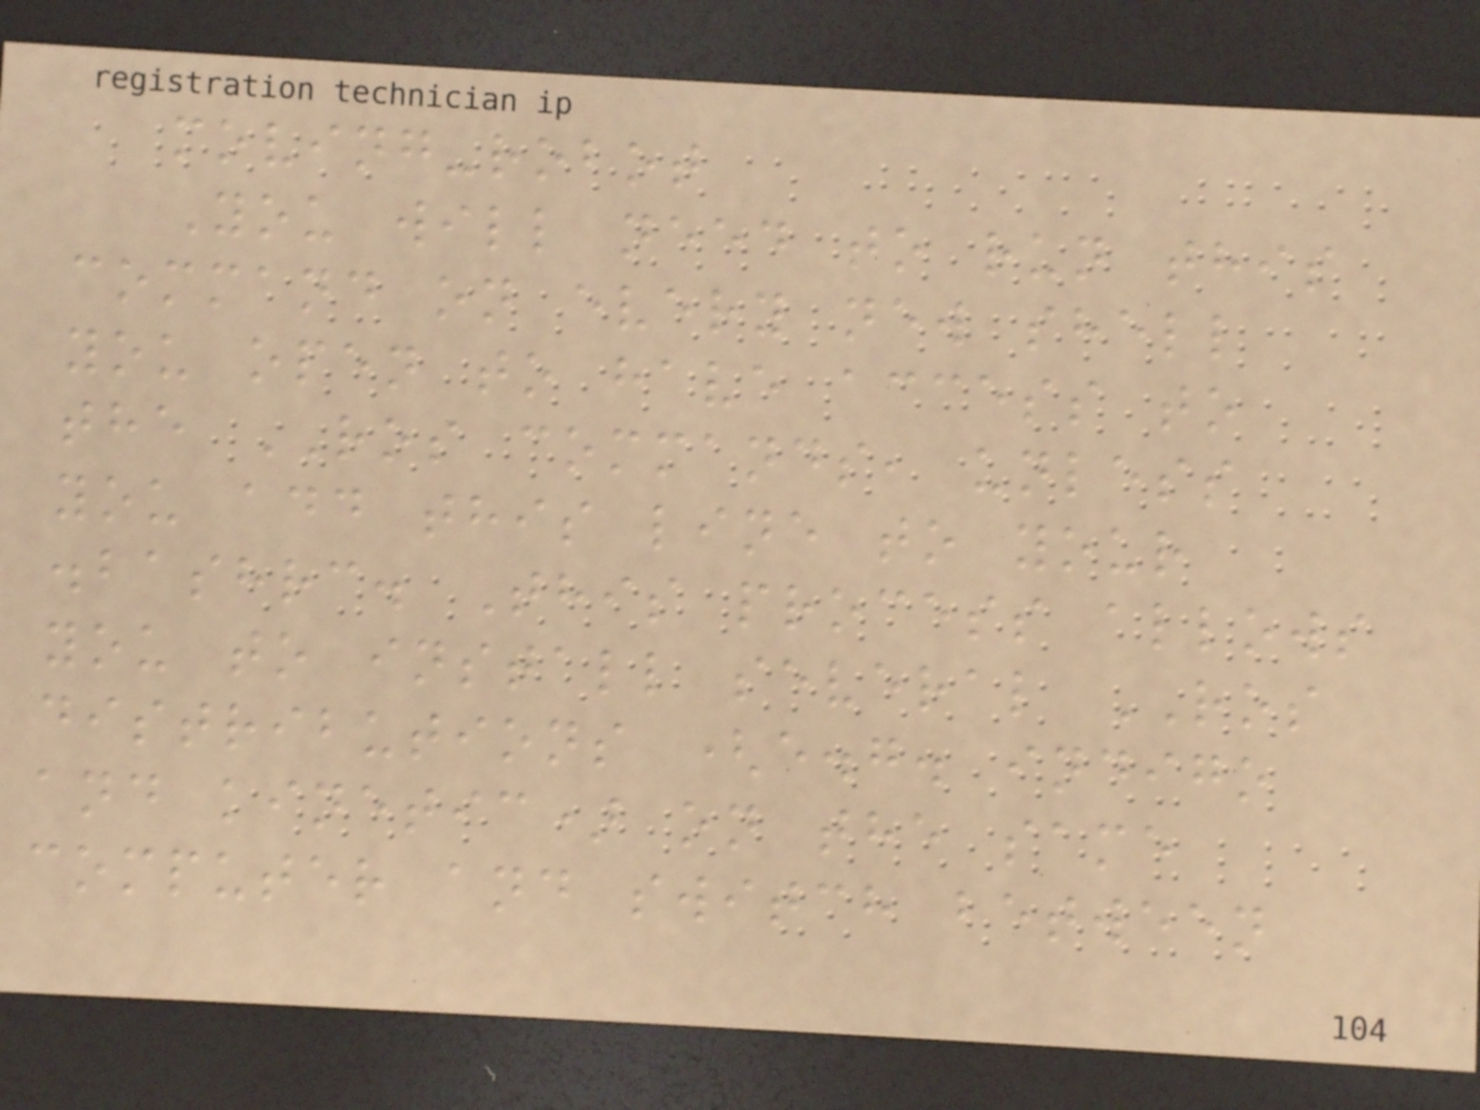moving-robot
You will need to run this
command on every new shell
you open to have access to
the ROS commands, unless
you add this line to your
.bashrc. This process allows
you to install several ROS
distributions (e.g. indigo
and kinetic) on the same
computer and switch between
